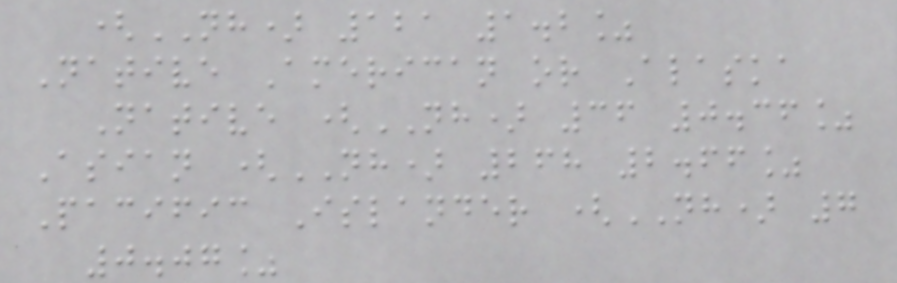(NH) 121 1.2%
Native American or Alaska
Native (NH) 36 0.36%
Asian (NH) 268 2.66%
Pacific Islander (NH) 7
0.07%
